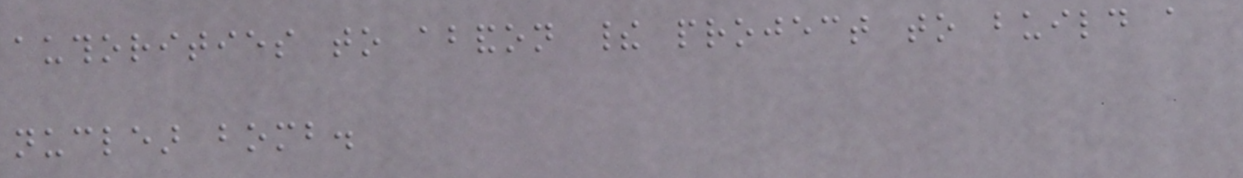authorities to abandon their project to build a
nuclear bomb.
